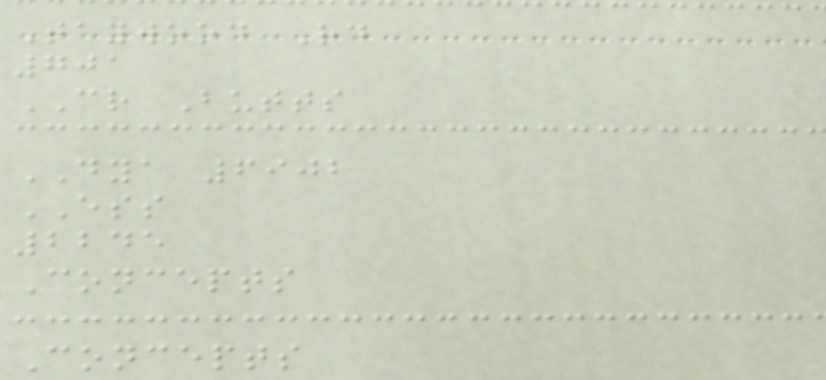Taywood Rd
701
CR Butts
DYA 6902
ESS
2245
Concepts
Concepts
